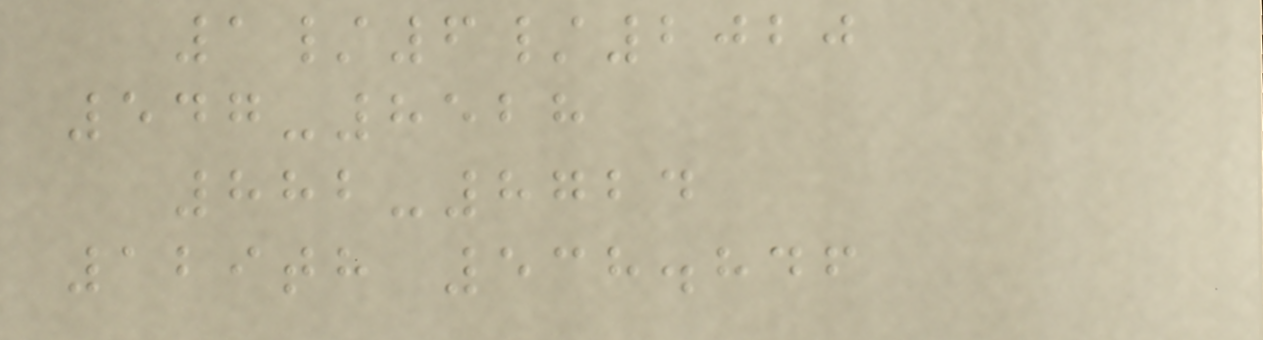1/6/2020
547-8528
882-8724
129th 538.846
